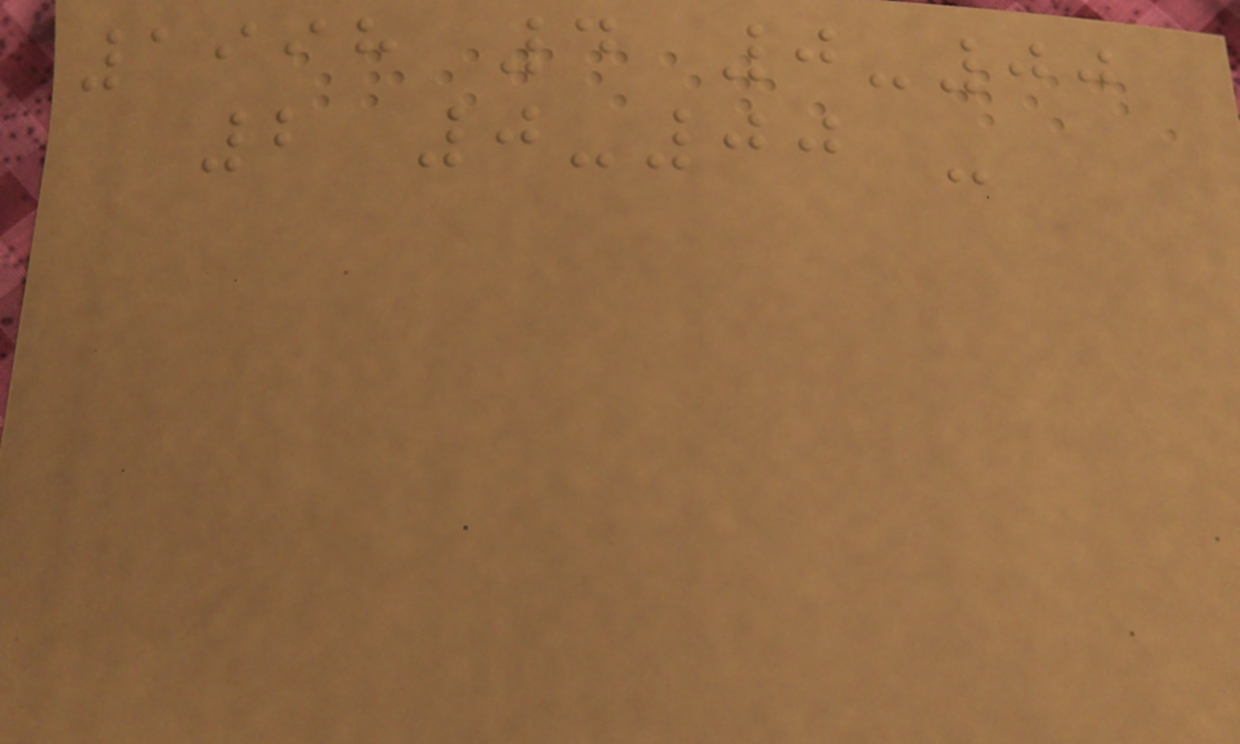1998 4 0-00
2 0-00 -
